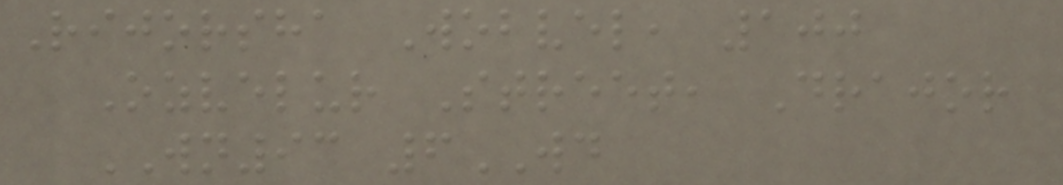Rijorsha Wobvel, 100
Ozvelur Street, Drajor
WN93 6WD
